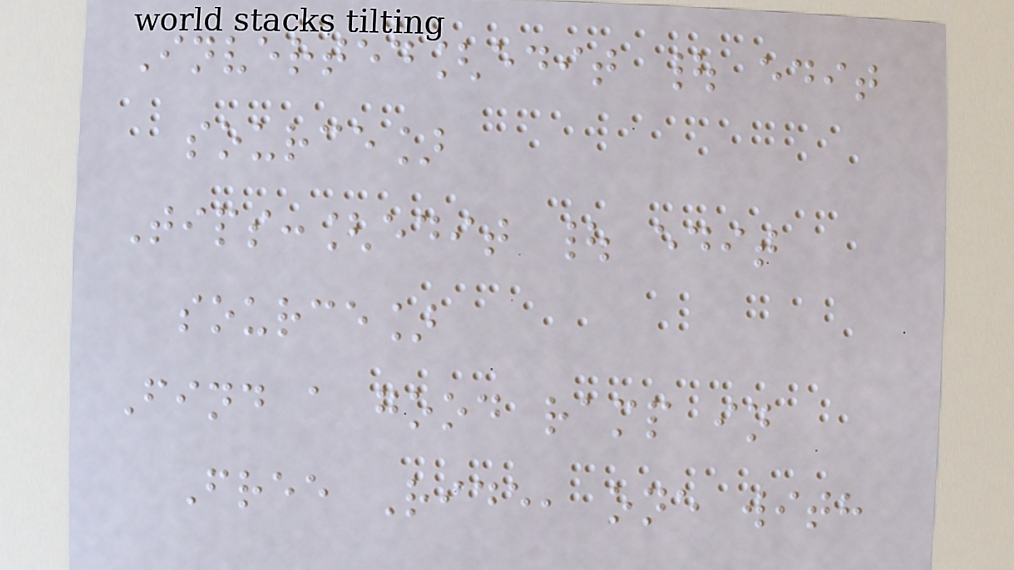Inverted[edit | edit
source]
Tips:[edit | edit
source]
Find a good ramp in
Free Ride, one with
